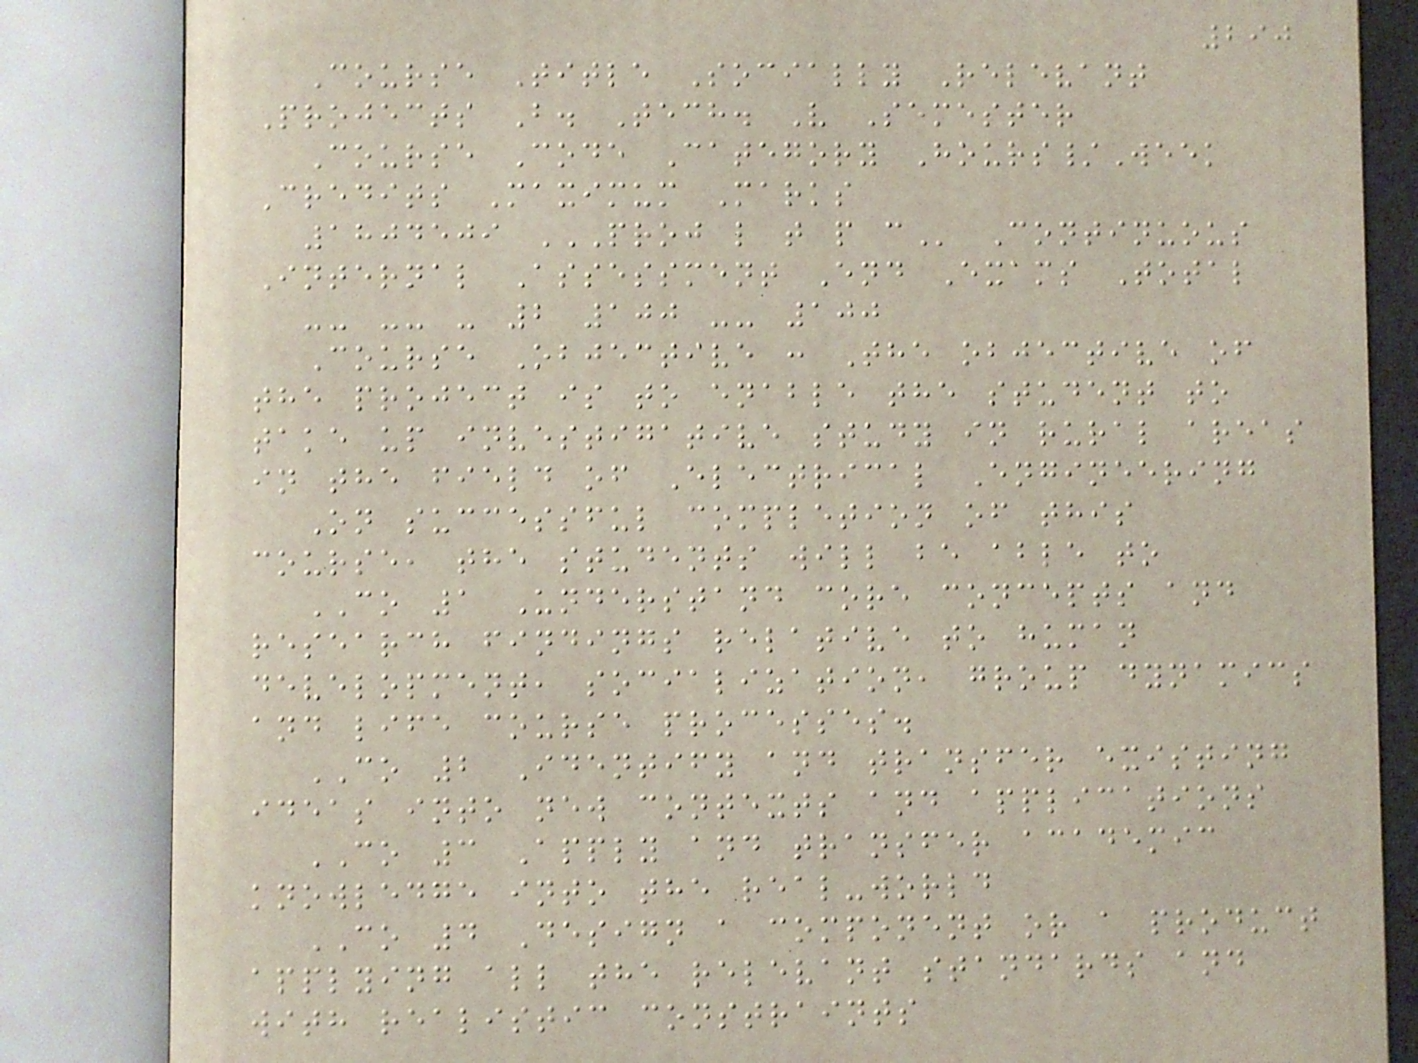290
Course Title Socially Relevant
Projects B. Tech. V Semester
Course Code Category Hours/Week
Credits Maximum Marks
1804509 PROJ L T P C Continuous
Internal Assessment End Exams Total
-- -- - 2 100 -- 100
Course Objective : The objective of
the project is to enable the student to
take up investigative study in rural areas
in the field of Electrical Engineering
On successful completion of this
course, the students will be able to
CO 1 Understand core concepts and
research findings relative to human
development, socialization, group dynamics
and life course processes.
CO 2 Identify and transfer existing
ideas into new contexts and applications
CO 3 Apply and transfer academic
knowledge into the real-world
CO 4 Design a component or a product
applying all the relevant standards and
with realistic constraints
